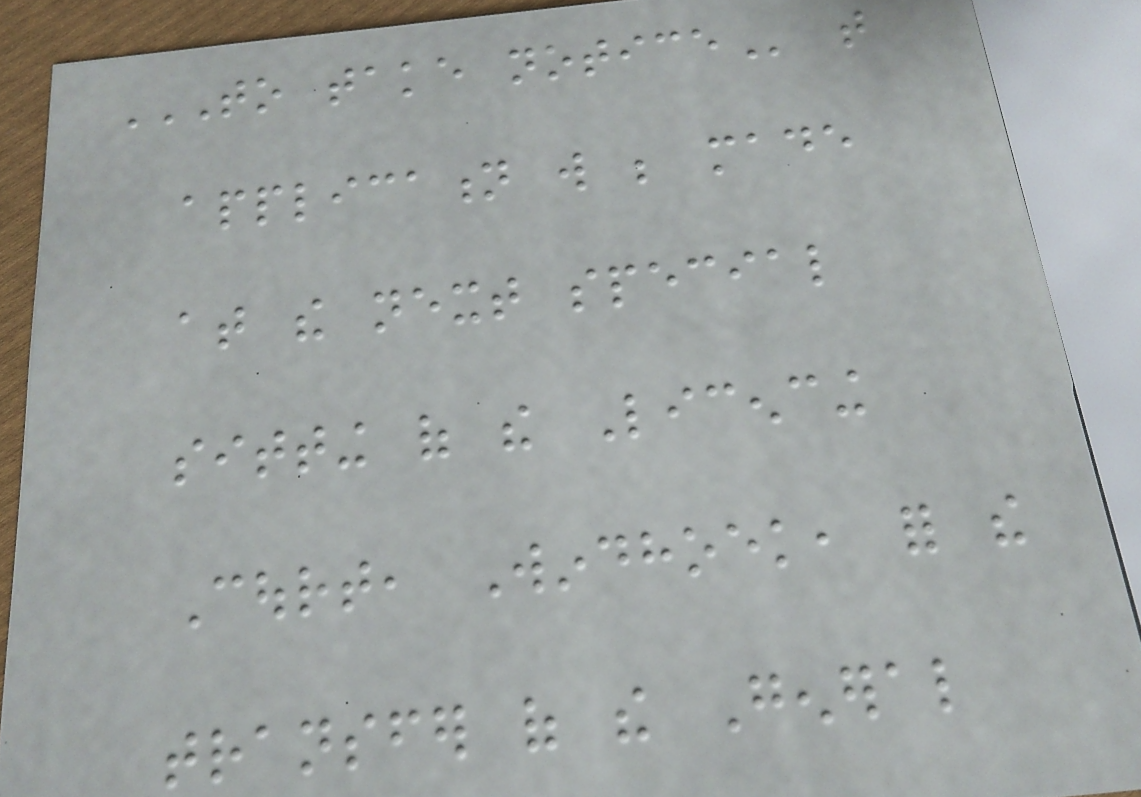TO TAKE NOTICE that
application will be made
at the next special
sitting of the Licencing
Court, Windhoek, for the
transfer of the General
